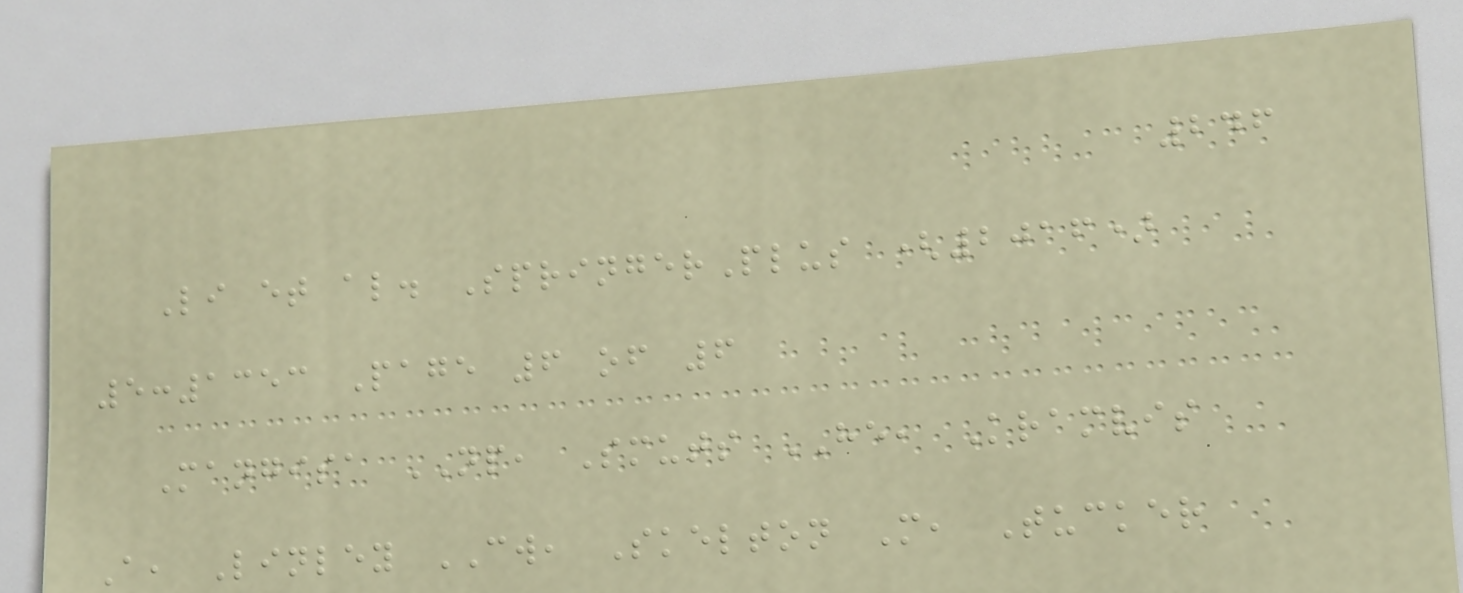246
Li et al. SpringerPlus (2016)
5:1353 Page 6 of 6
Mangisa NP, Smuts HE, Kramvis
A, Linley CW, Skelton M, Tucker
